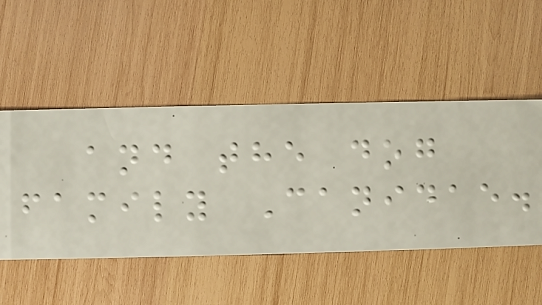and the dog
family Canidae.
